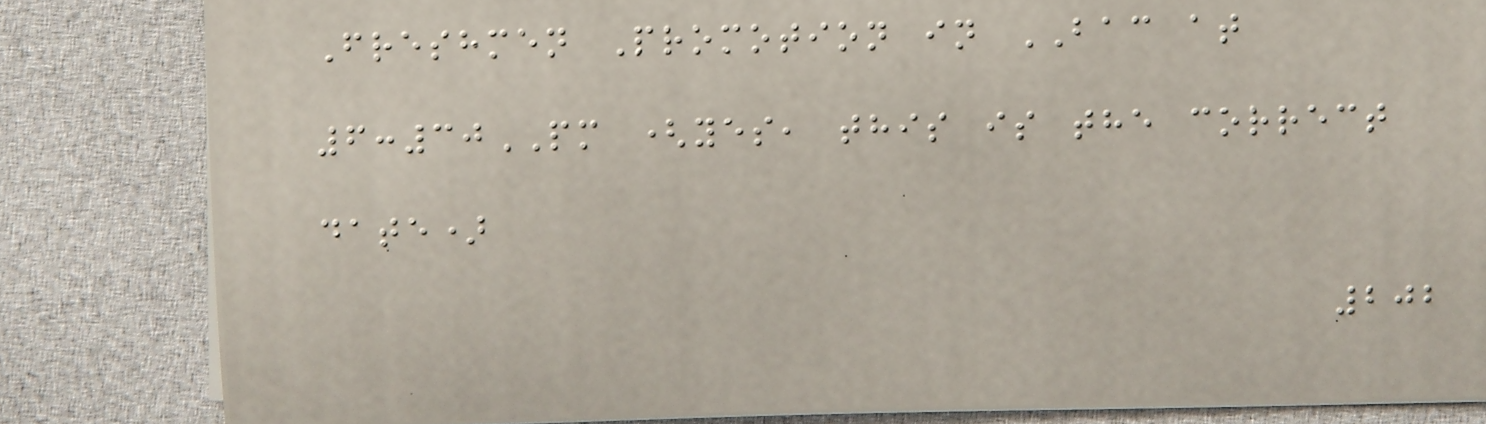Freshmen Promotion in BAC at
6:30PM (yes, this is the correct
date)
202
